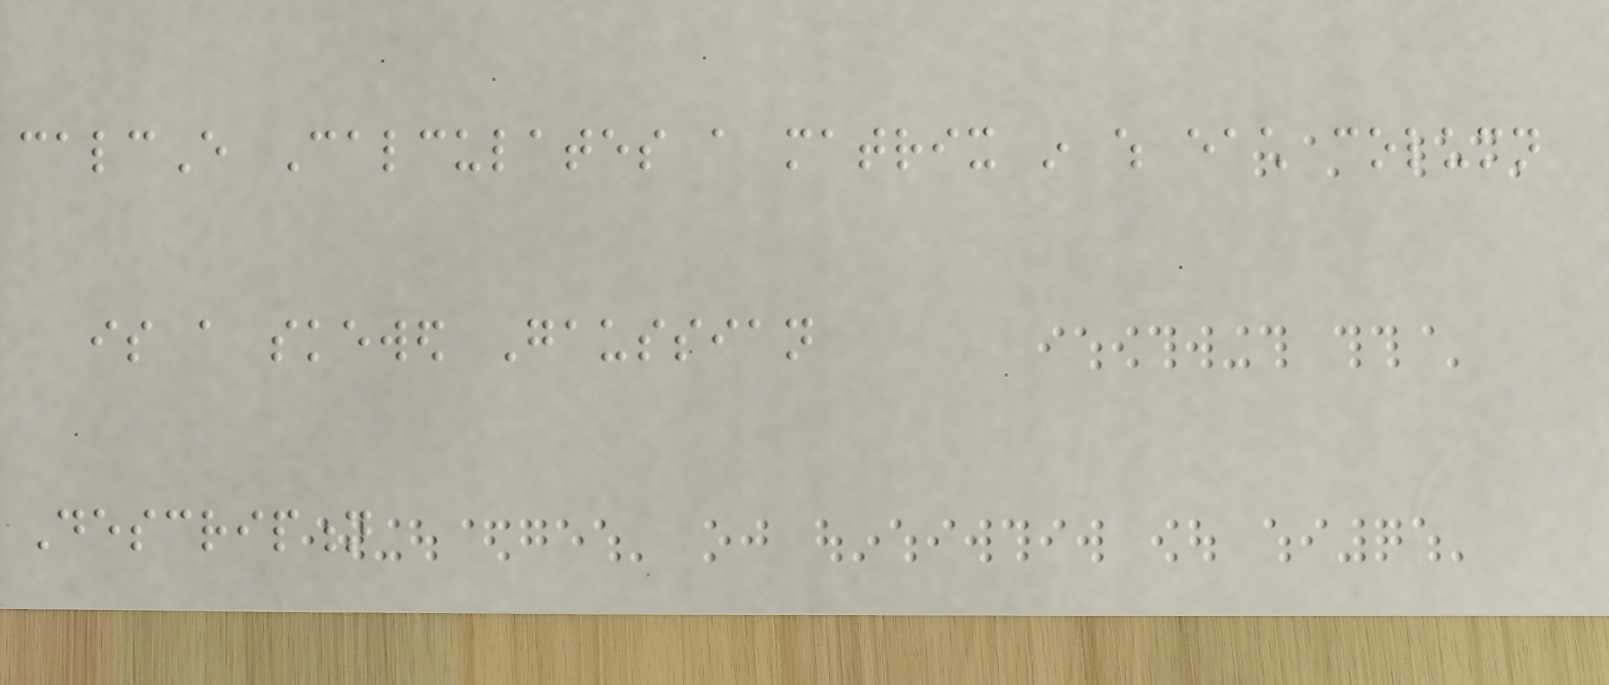calcE Calculates a matrix in which each column
is a skewed Gaussian
Description
